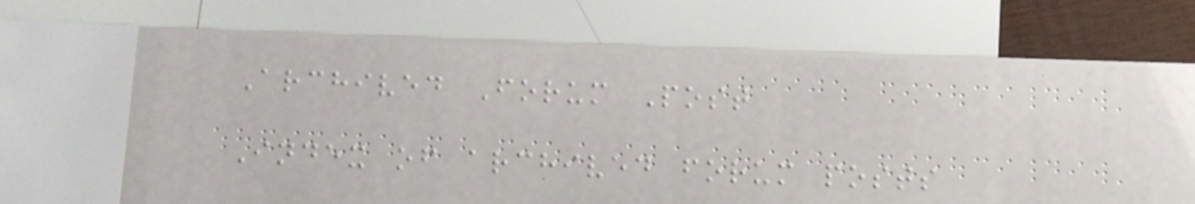Archived Forum Post
Index of archived forum posts
